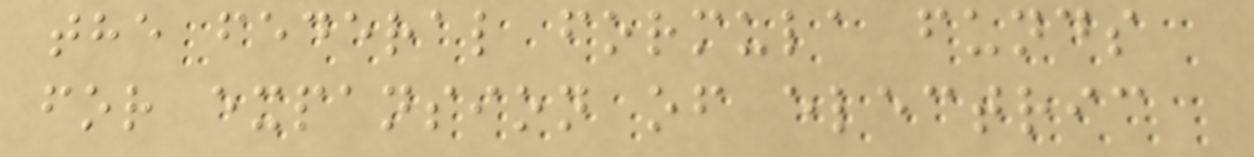the federal formula funds
for expansion of electric
